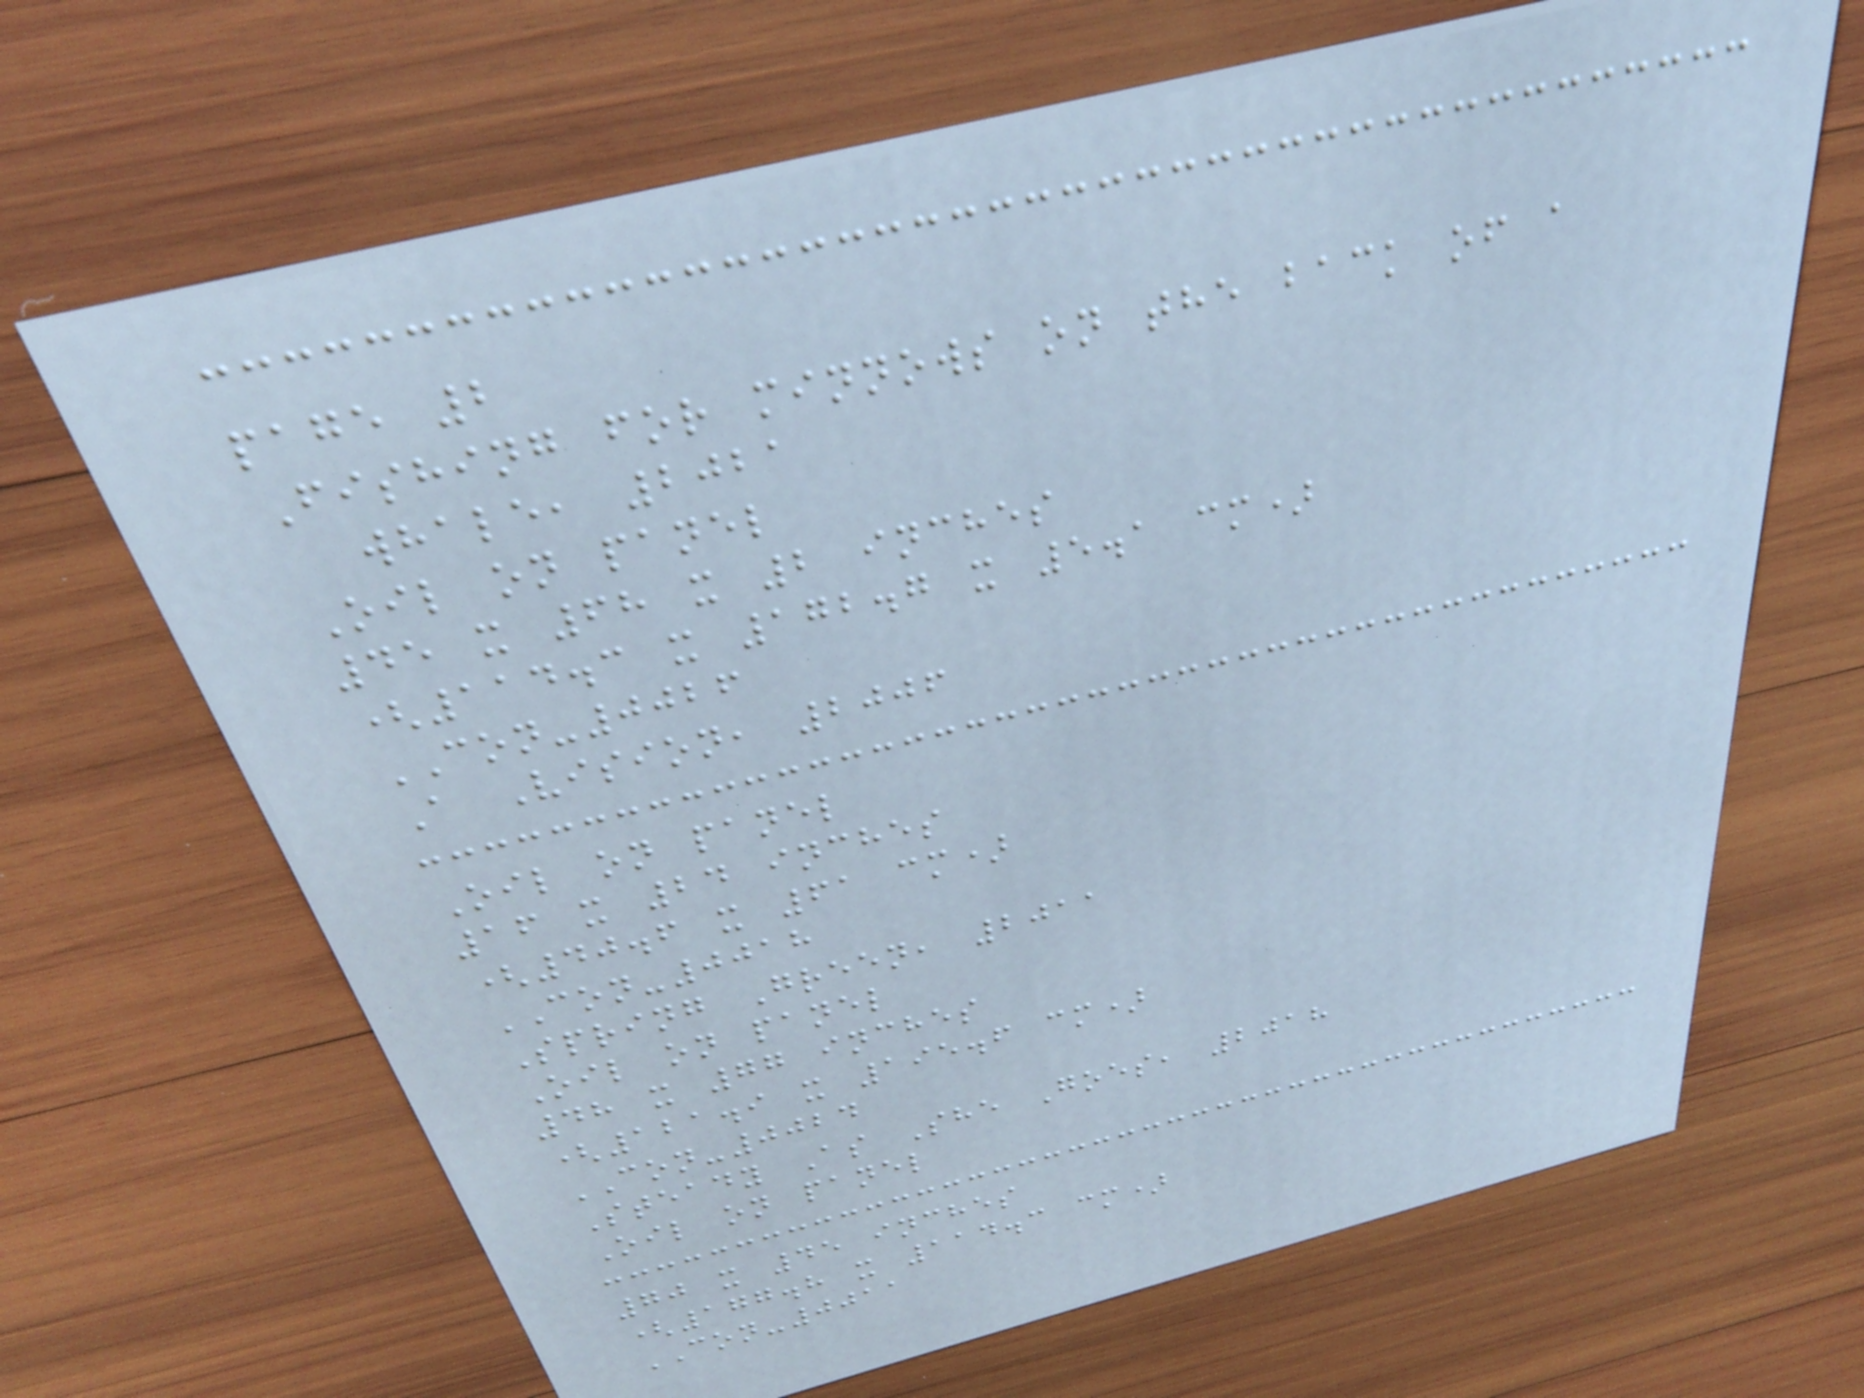page 2
Fishing for minnows on the back of a
whale, 2021
Oil on panel
45 x 68 x 2 inches
(114.3 x 172.7 x 5.1 cm)
CON-0026
A Vision, 2006
Oil on panel
16 x 24 inches
(40.6 x 61 cm)
CON-0018
Spring Green, 2011
Oil on panel
48 x 77 inches
(121.9 x 195.6 cm)
CON-0024
Steady As She Goes, 2018
Oil on panel
70 x 45 inches
(177.8 x 114.3 cm)
CON-0011
